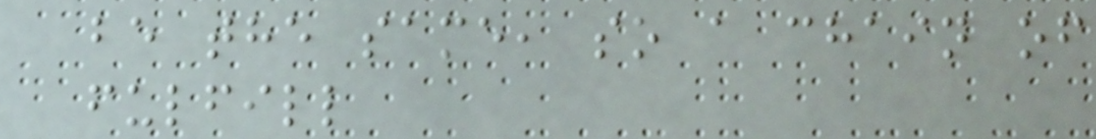be the same, so a chain of
fulfill
